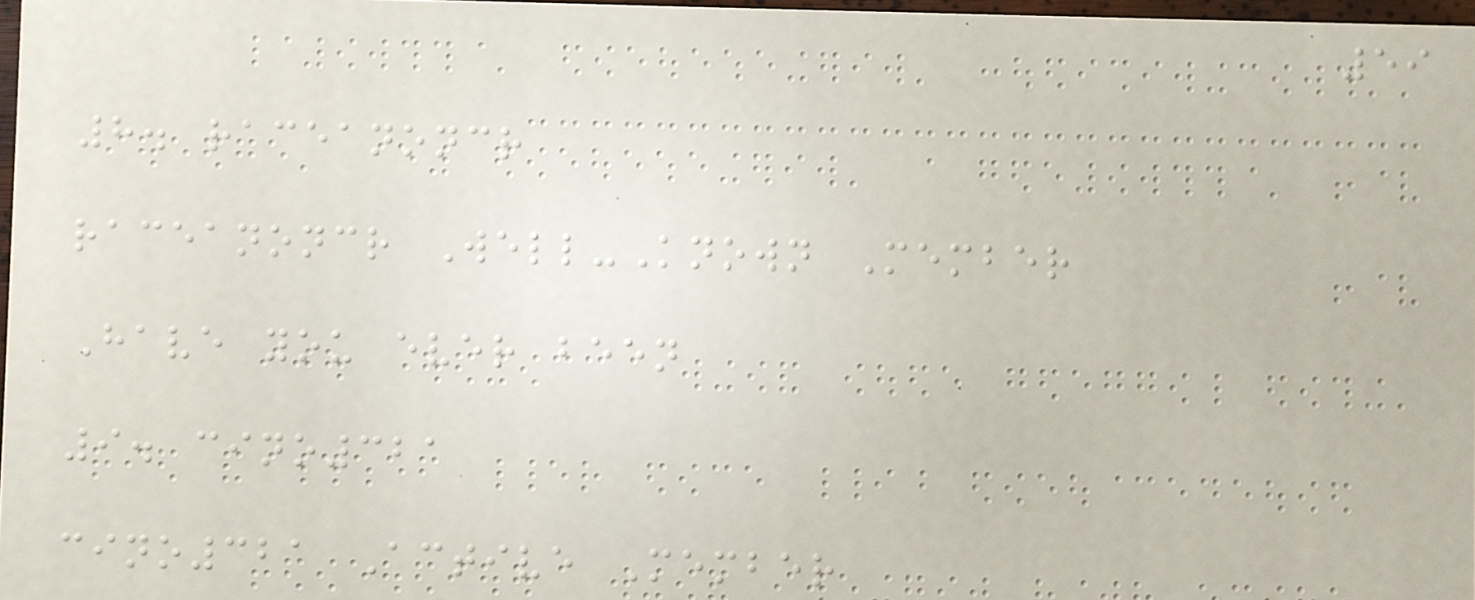59
8. raceanoncr
raceanoncr Well-Known Member
Have you ever been
9. cino321
cino321 Active Member
